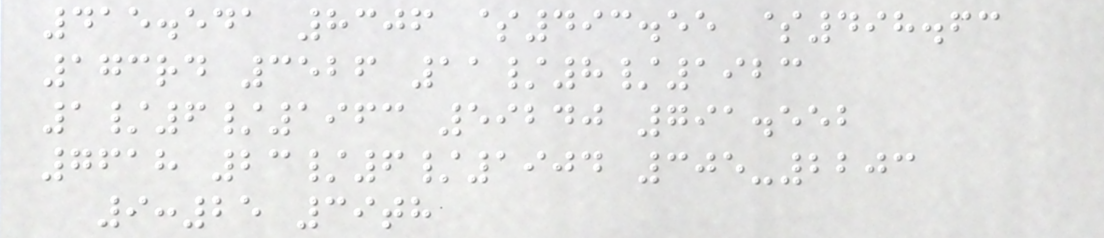415.541 8306 $493.55 $498.63
173rd 3526 11/8/1923
1/6/1963 59240 791.552
7618 23/6/1904 305-2203
9:25 39th
